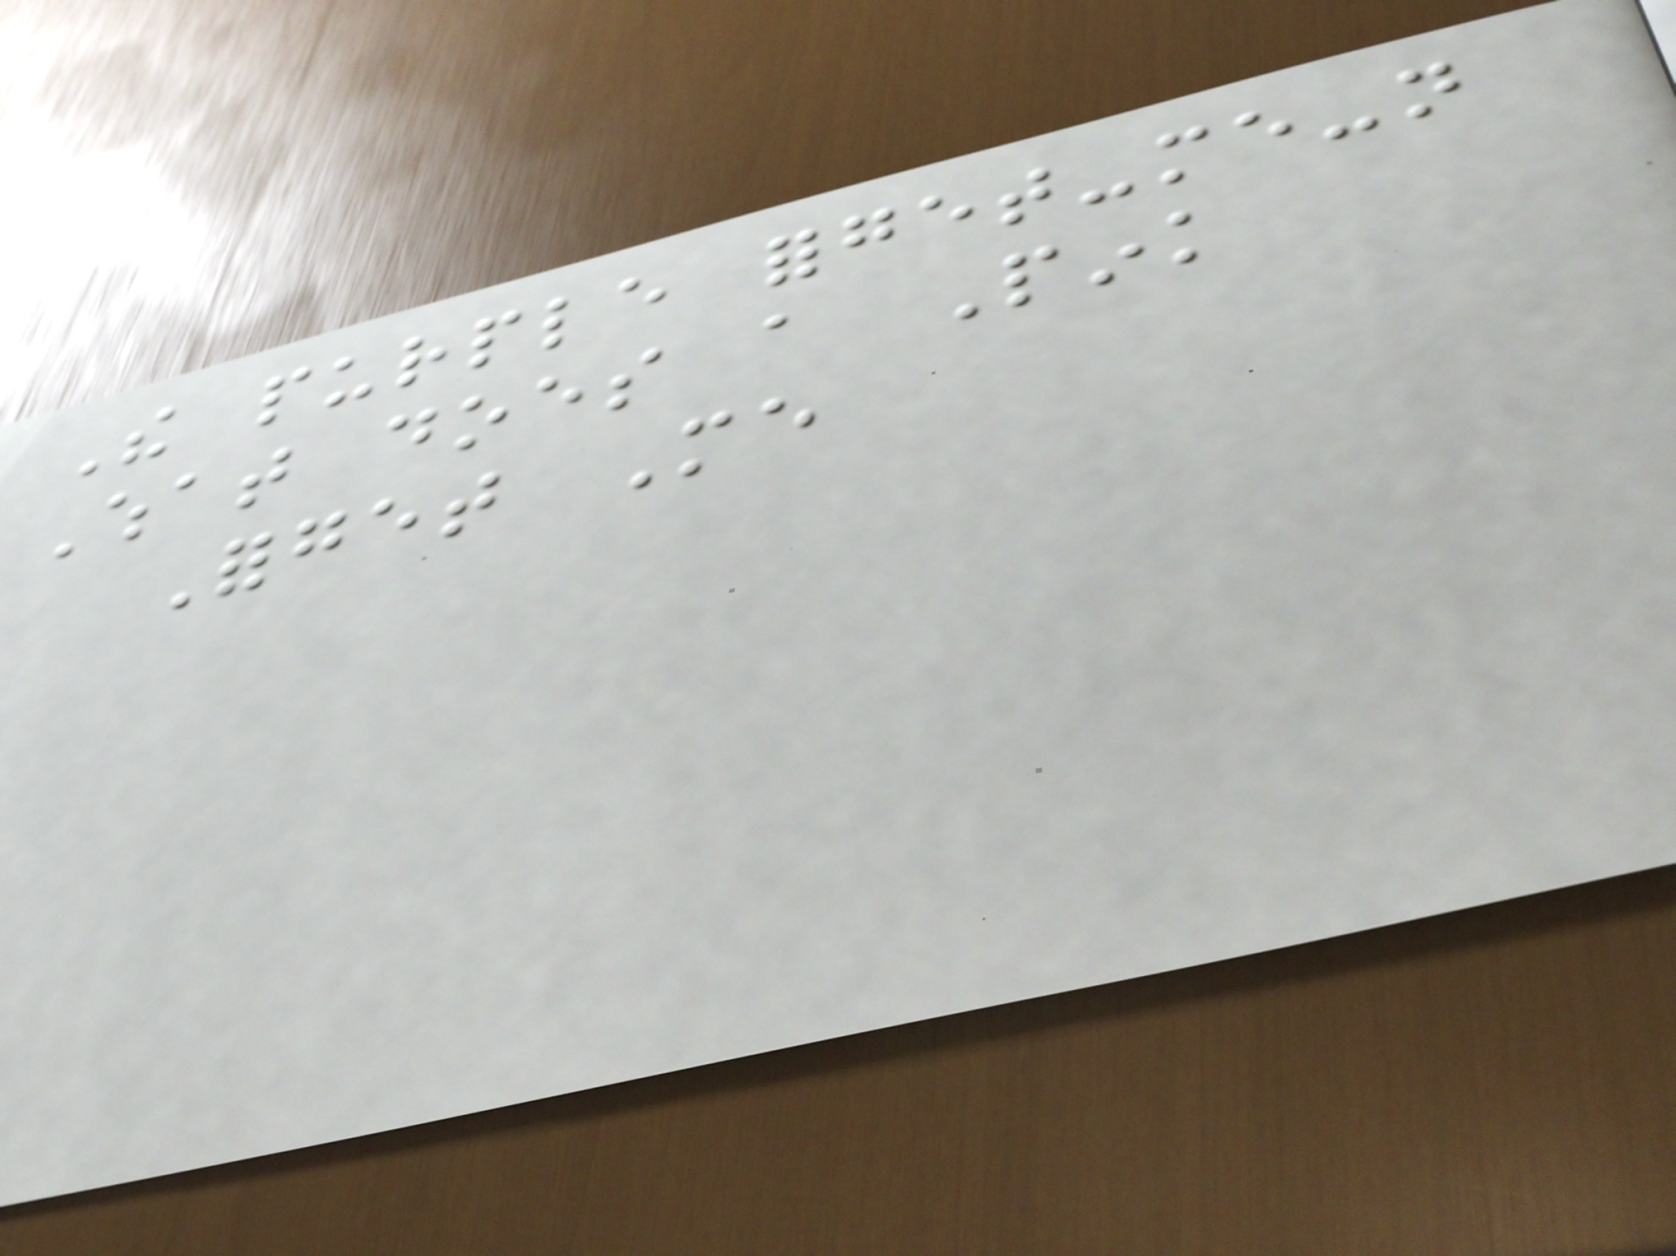The purple forget-me-not
What does a Pink
Forget Me
